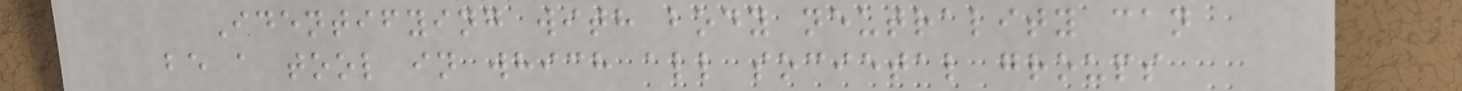Identifying with body neutrality can
be a tool in which all societal groups
